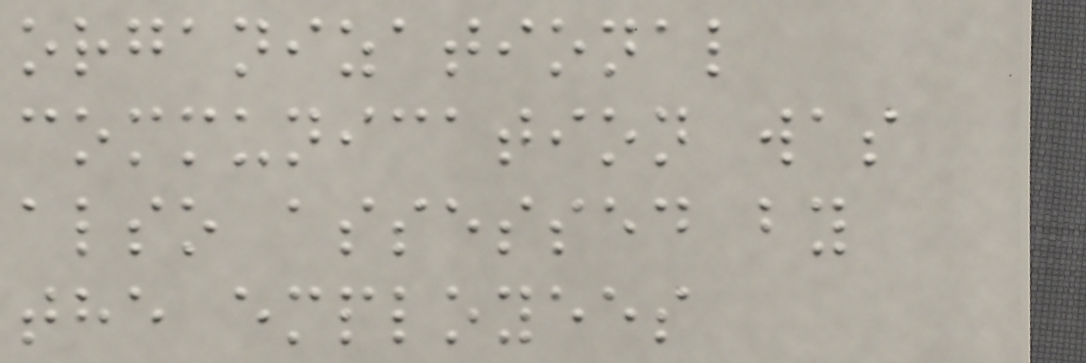organizational
communication was
also assessed by
the employees
